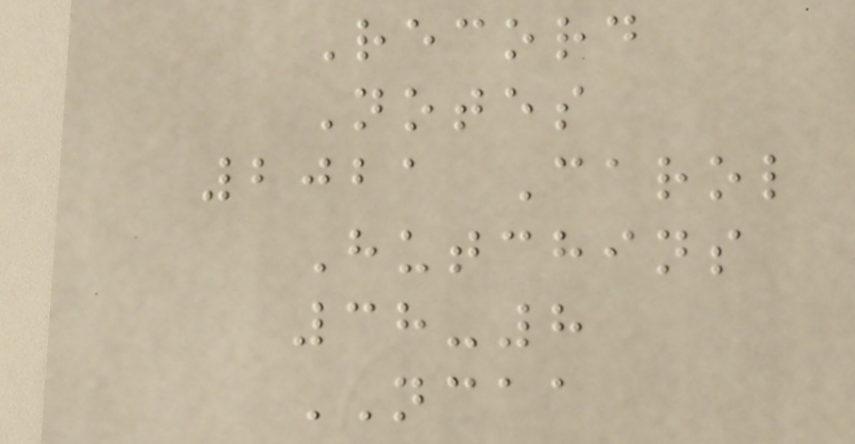Record
Notes
2021 Carol
Hutchins
38-8
NCAA
